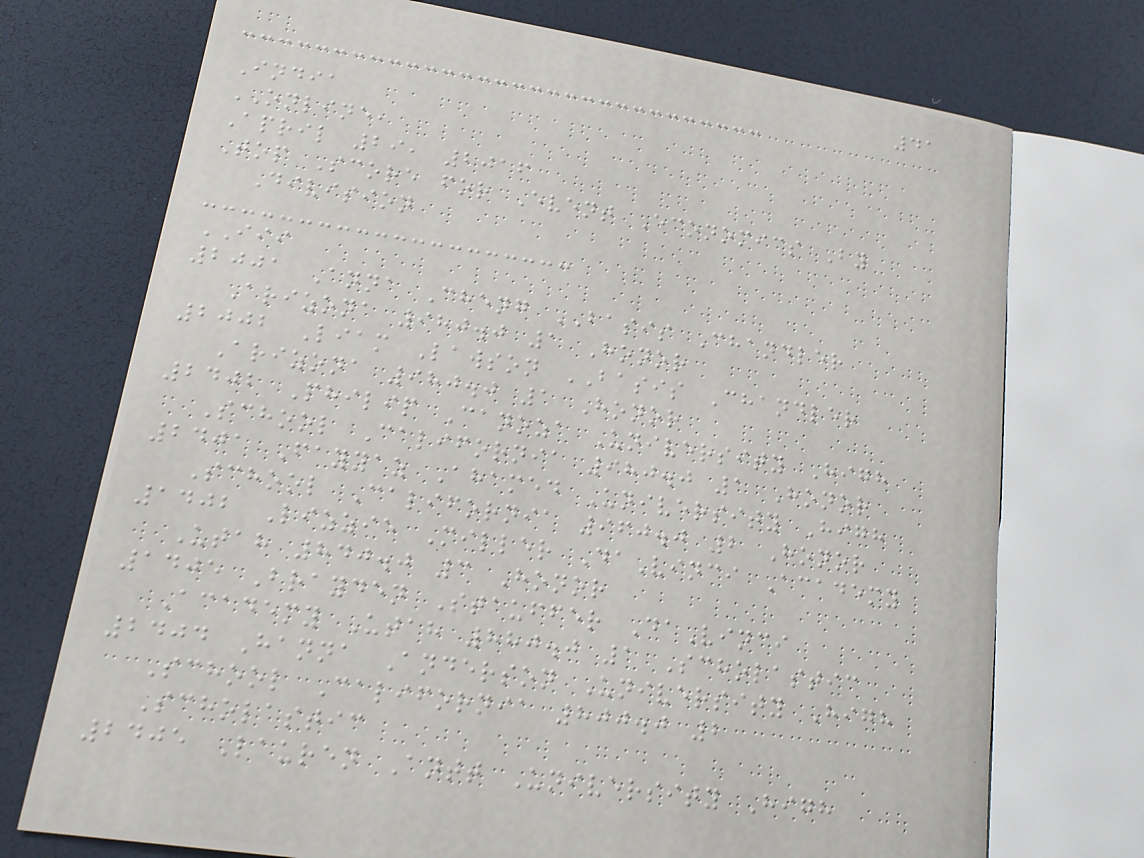41
India
ONLINE,
April 29, 2016
Top Score for Event Economics By
Division
III
2001 Anna Cheng BASIS Chandler
Arizona 980.0 1 Honor
2002 Liam Lawson BASIS Chandler
Arizona 980.0 1 Honor
2402 Philip Canoza University High
School California 980.0 1 Honor
2401 Fayyaz Ahamed University High
School California 960.0 2 Honor
1402 Lizzie Miller DaVinci Academy
Utah 840.0 3 Honor
1405 Brayden Stauffer DaVinci
Academy Utah 880.0 1 Scholastic
2404 Hanna Anderson University High
School California 800.0 2
Scholastic
2405 Lauren Antt University High
